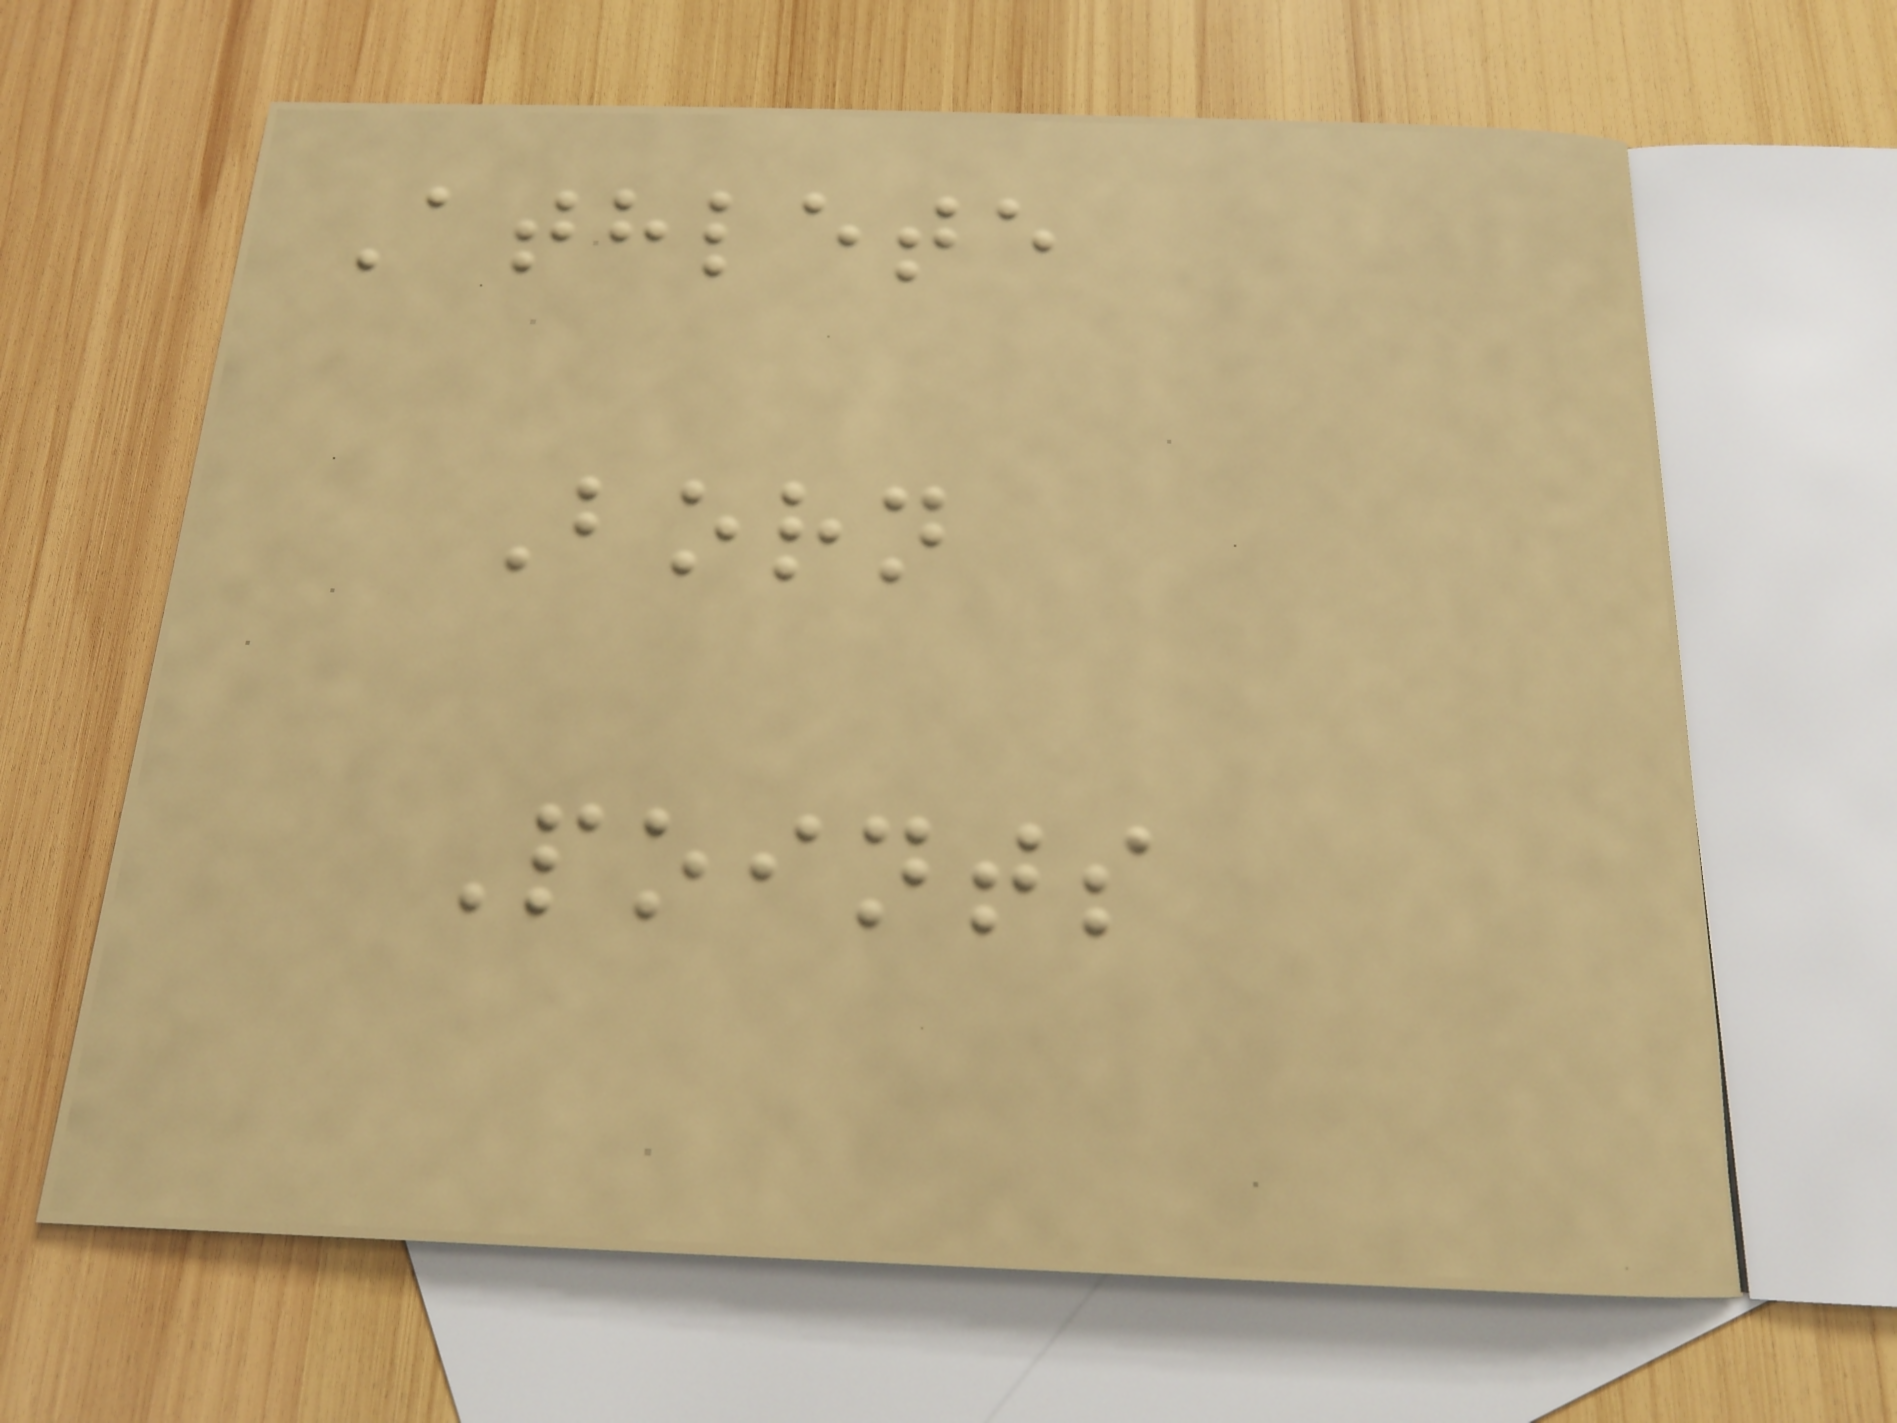Athlete
Born
Points
